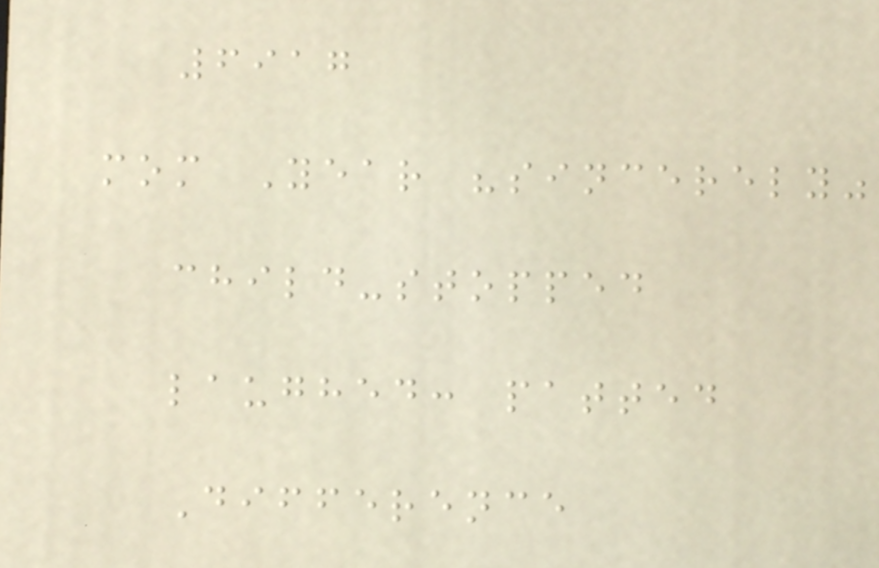6917
mom Year "sincerely"
child-stopped
laughed: patted
Difference
